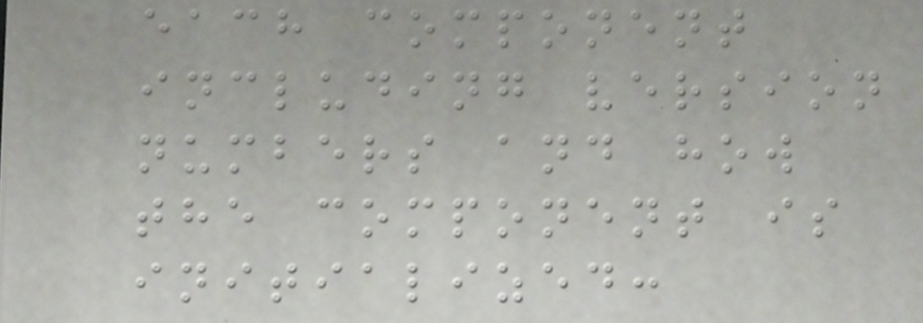each component
including version
numbers and how
the component is
initialized:
